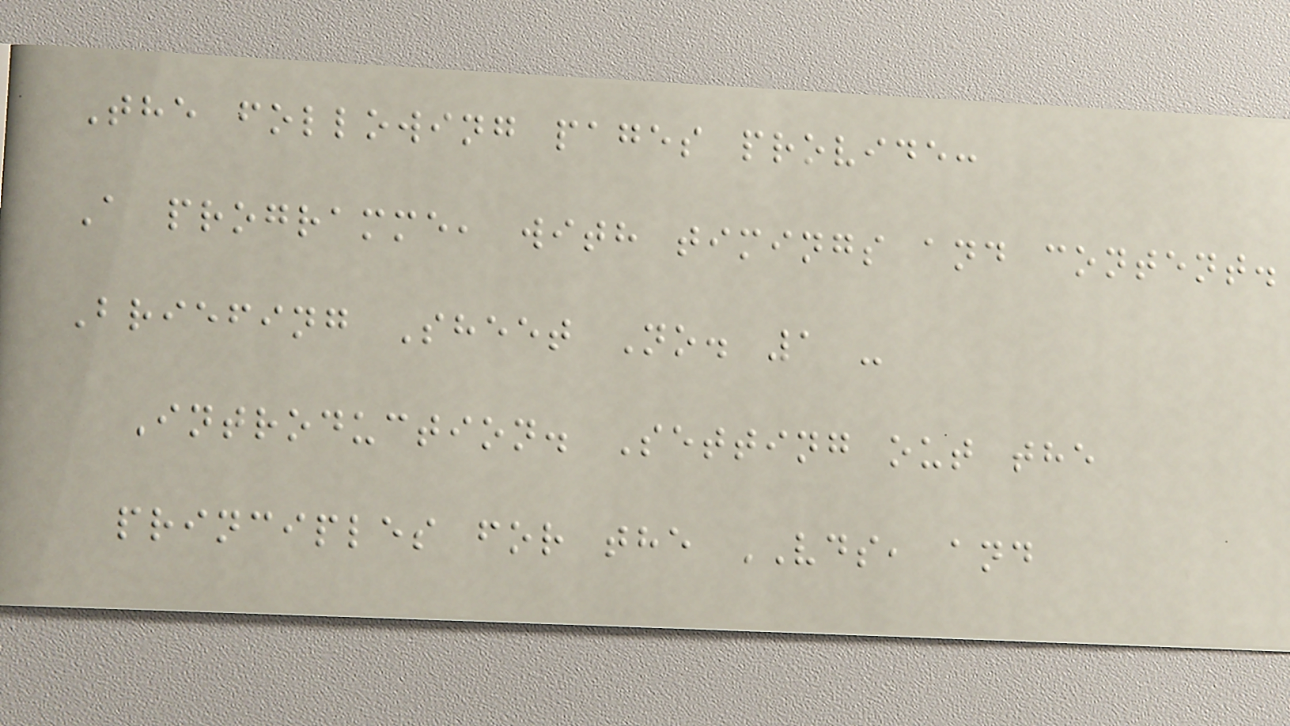The following pages provide:
A programme, with timings and content.
Briefing Sheet No. 1 -
Introduction. Setting out the
principles for the VDS, and
